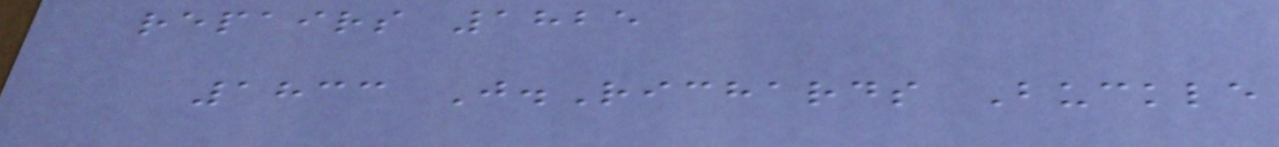repairs 1825
1833 J.Richards Buckle
